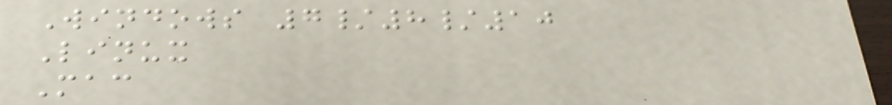Windows 7/8/10
Linux
Mac
